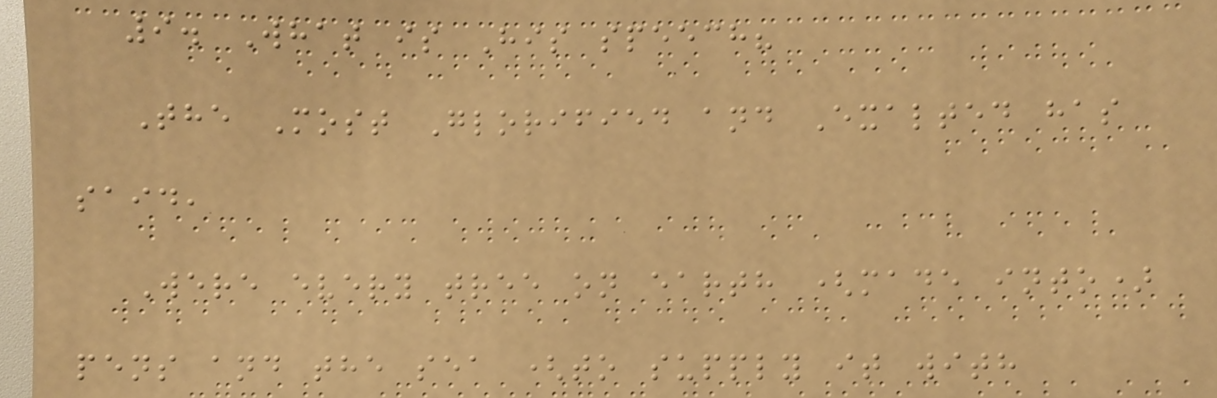9. What is His speech?
The Most Glorified and Exalted has
said,
Were every tree on earth (made into)
pens and the sea (to supply it with
